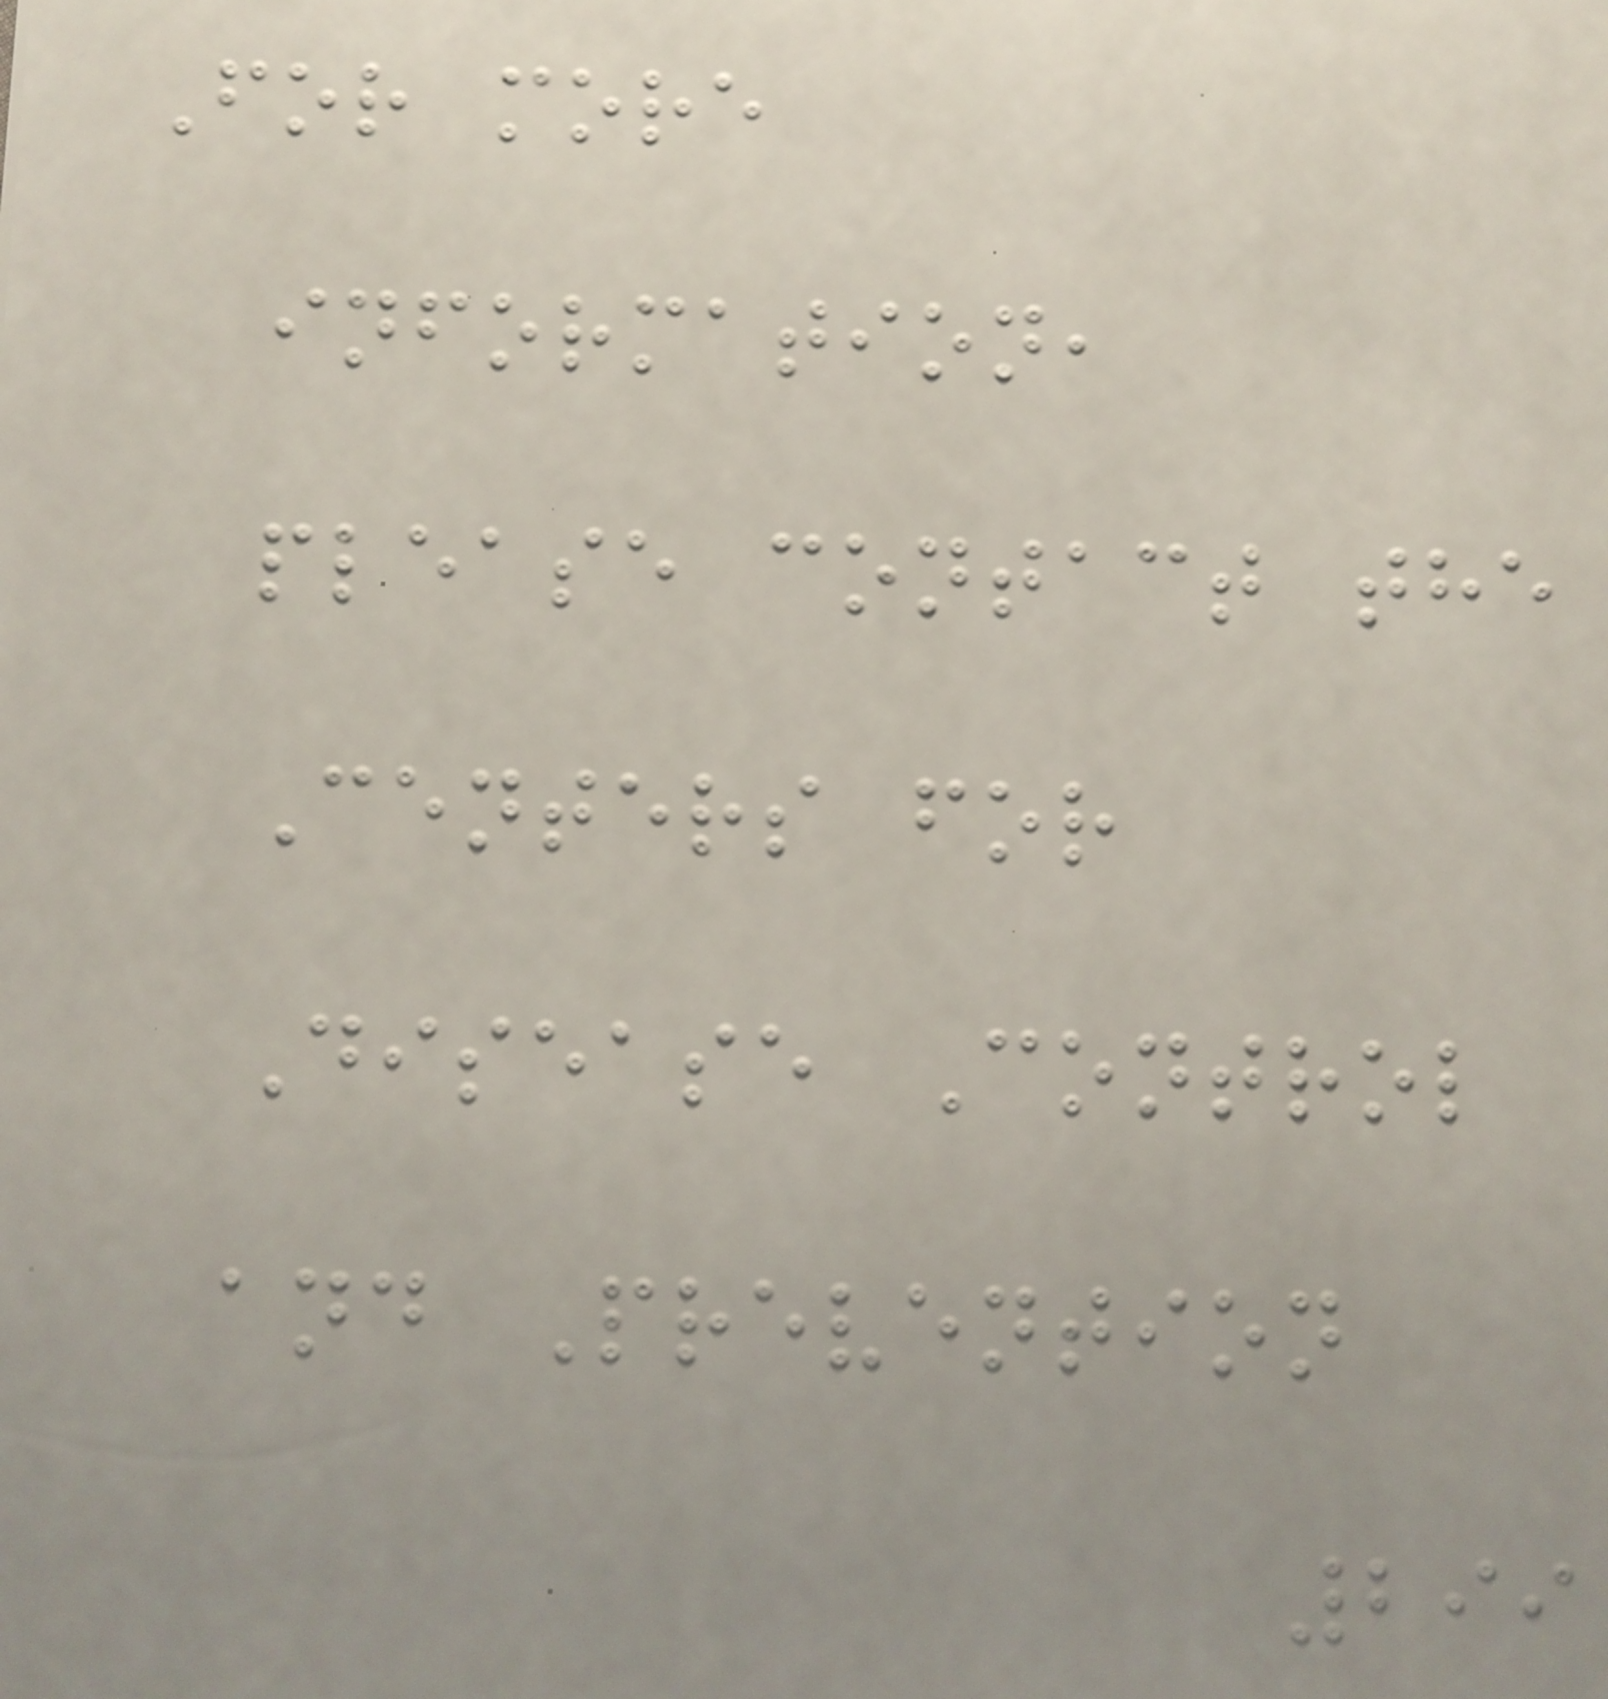For more
information,
please contact the
Centers for
Disease Control
and Prevention
299
